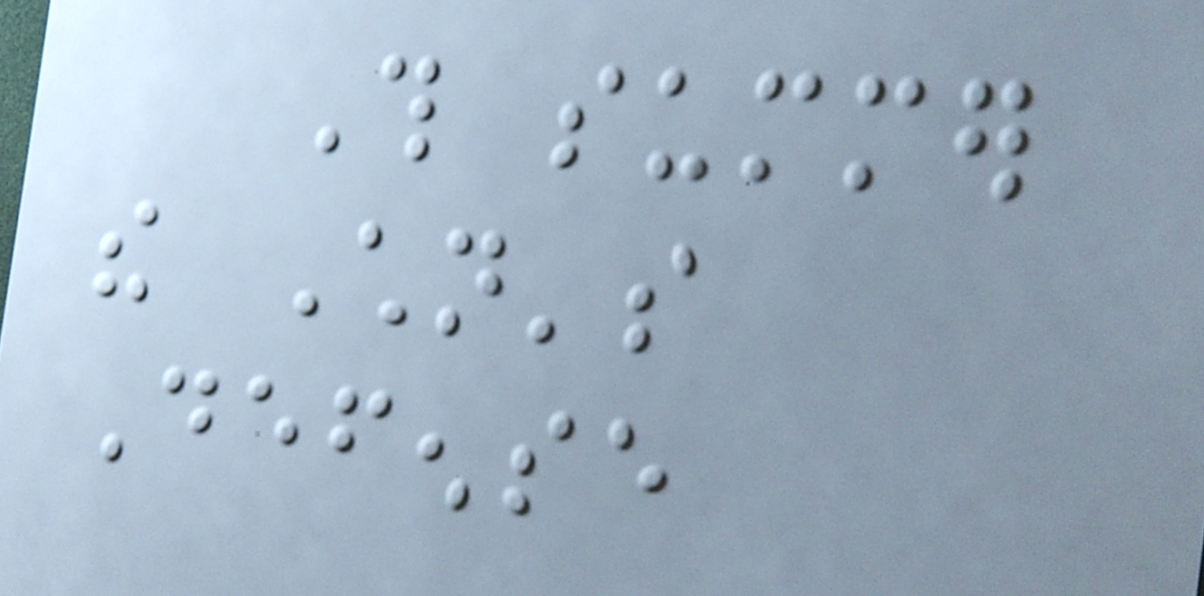This summer
the Children's
Defense
